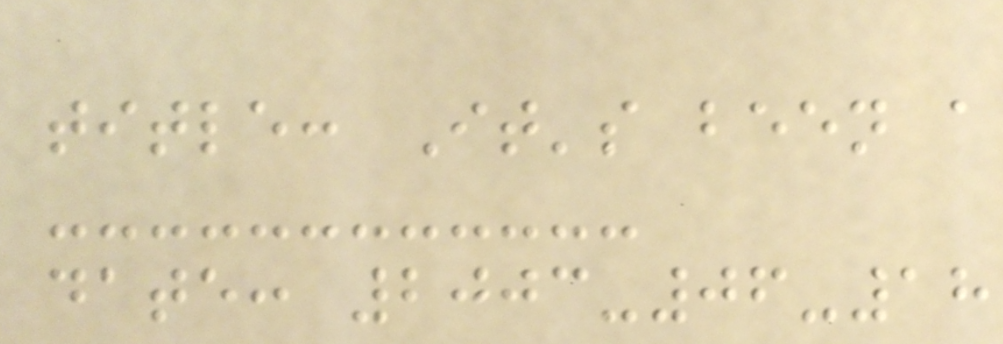title: It's been a
date: 2003-06-18
